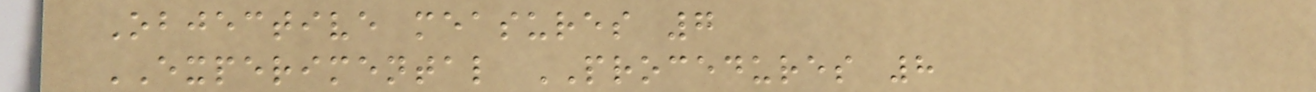Objective measures 7
EXPERIMENTAL PROCEDURES 8
